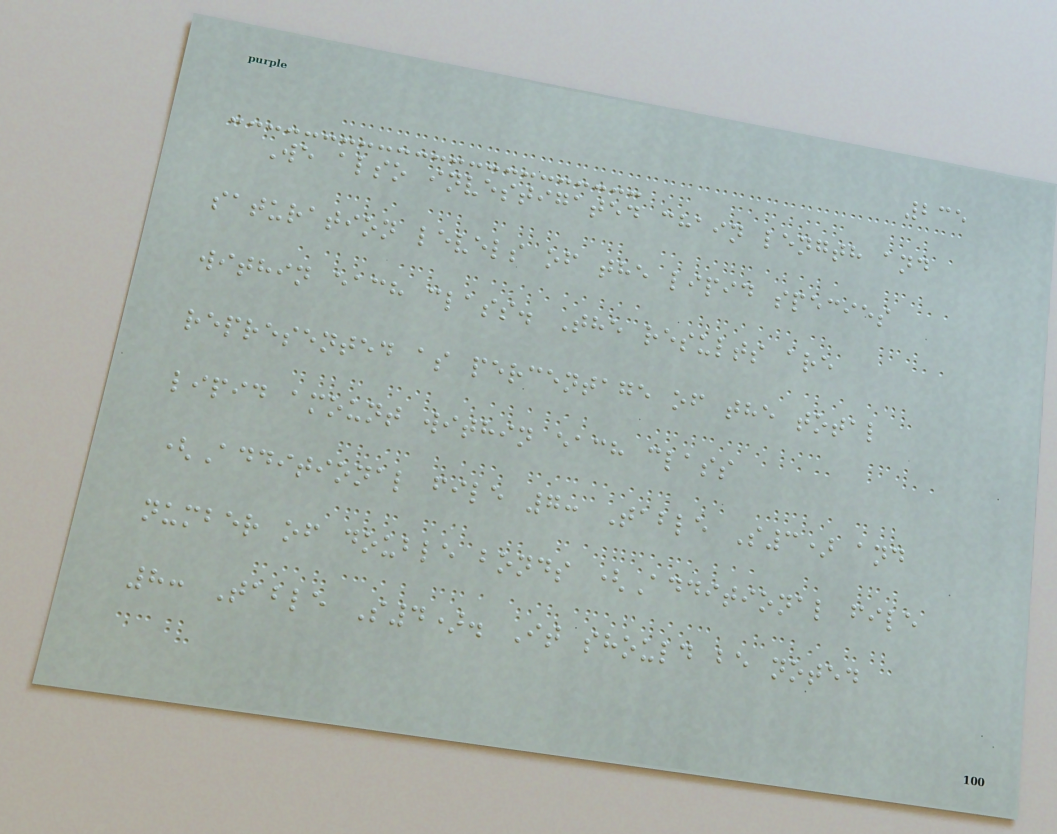235
We also investigated chain length and
saturation levels of the lipid species
within each class. The results are
represented as percentage of the total
lipid amount within each class
(Additional file 7: Table S3) and
number of double bonds (Additional file
8: Table S4). It should be noted
